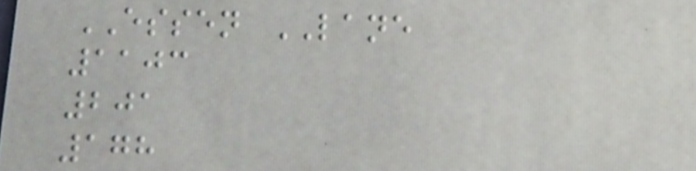ESSEN LANE
1103
201
178
